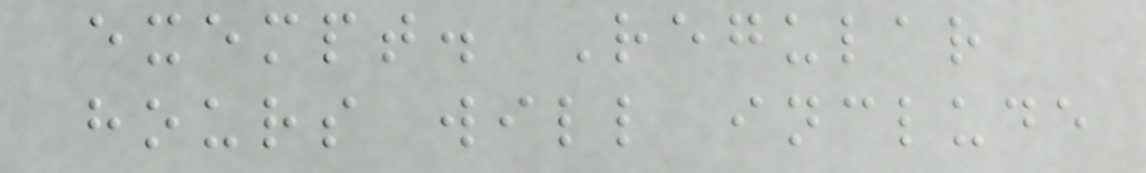exempt. Regular
hours will include
